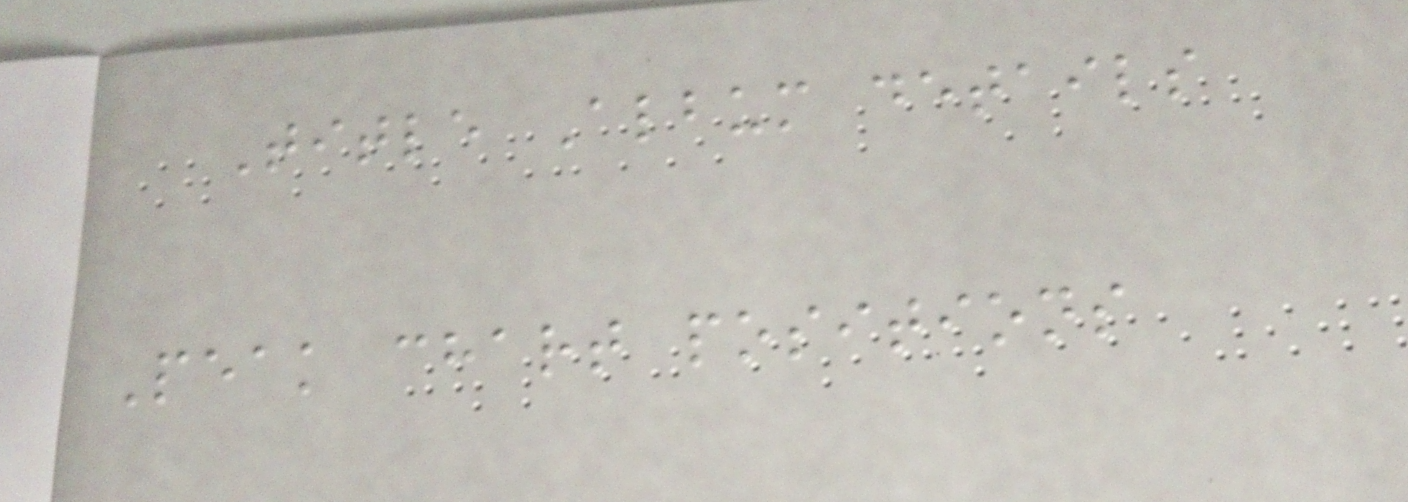Title Album details
Peak chart positions
